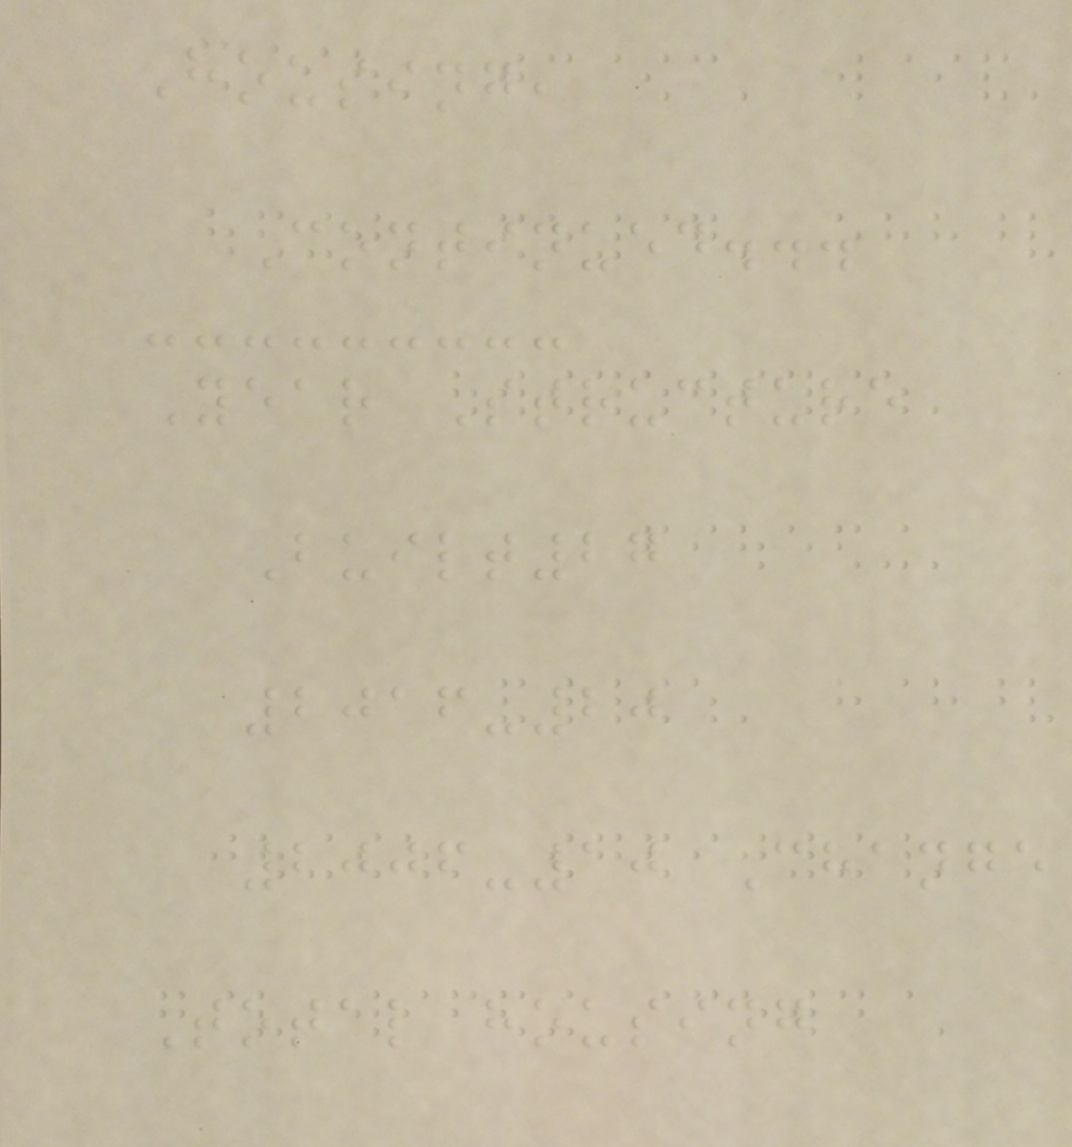Housing,
Continued...
Year Structure
Built27
2016-20
2006-10 Change
Total housing
